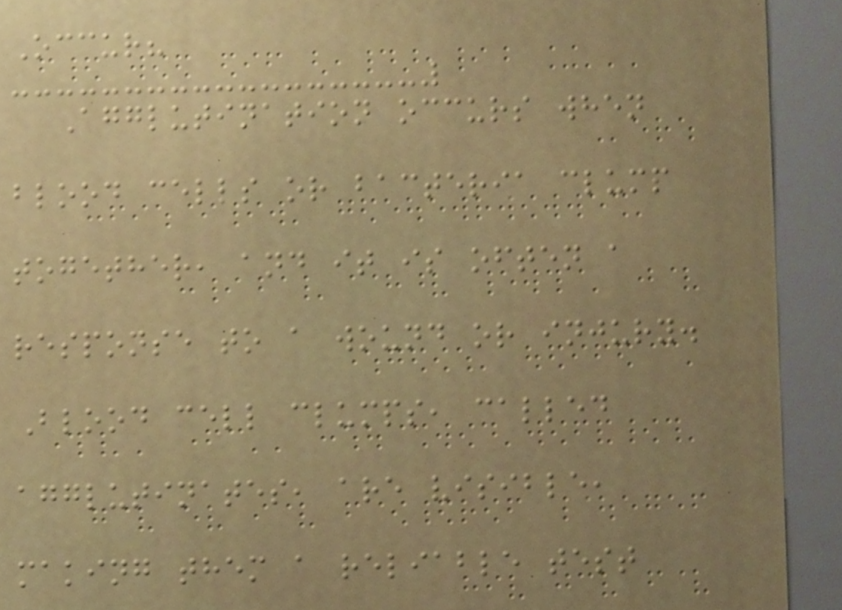Occur?
Agglutination occurs when
blood cells or bacteria clump
together, and it is often a
response to a wound or injury.
Blood cell clumps, called
agglutinates, are visible,
making them a reliable test
